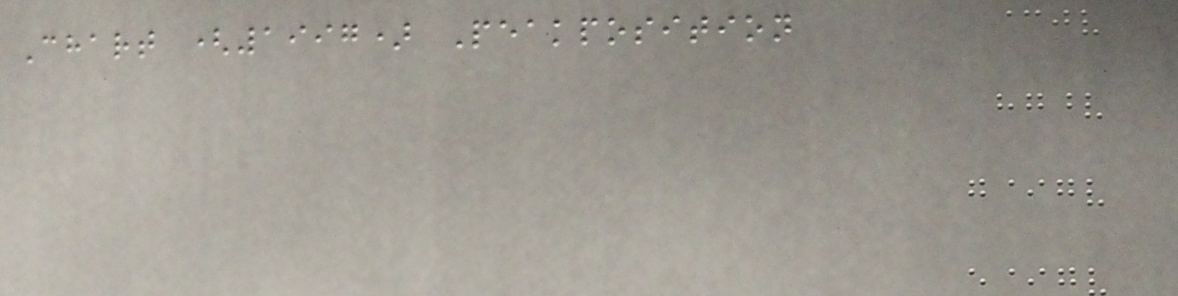Chart (1997) Peakposition
